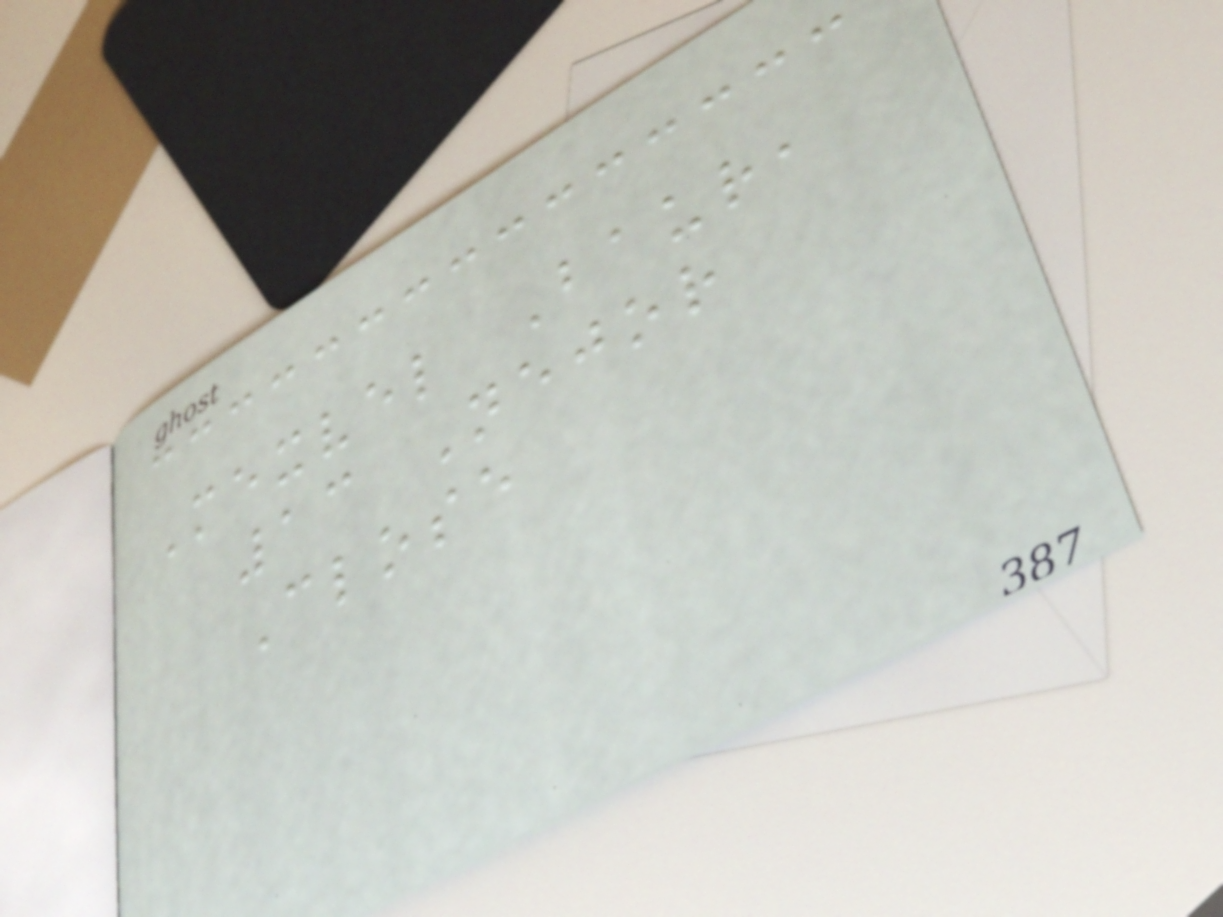Mexvel Baur,
13 Nejor
Close
